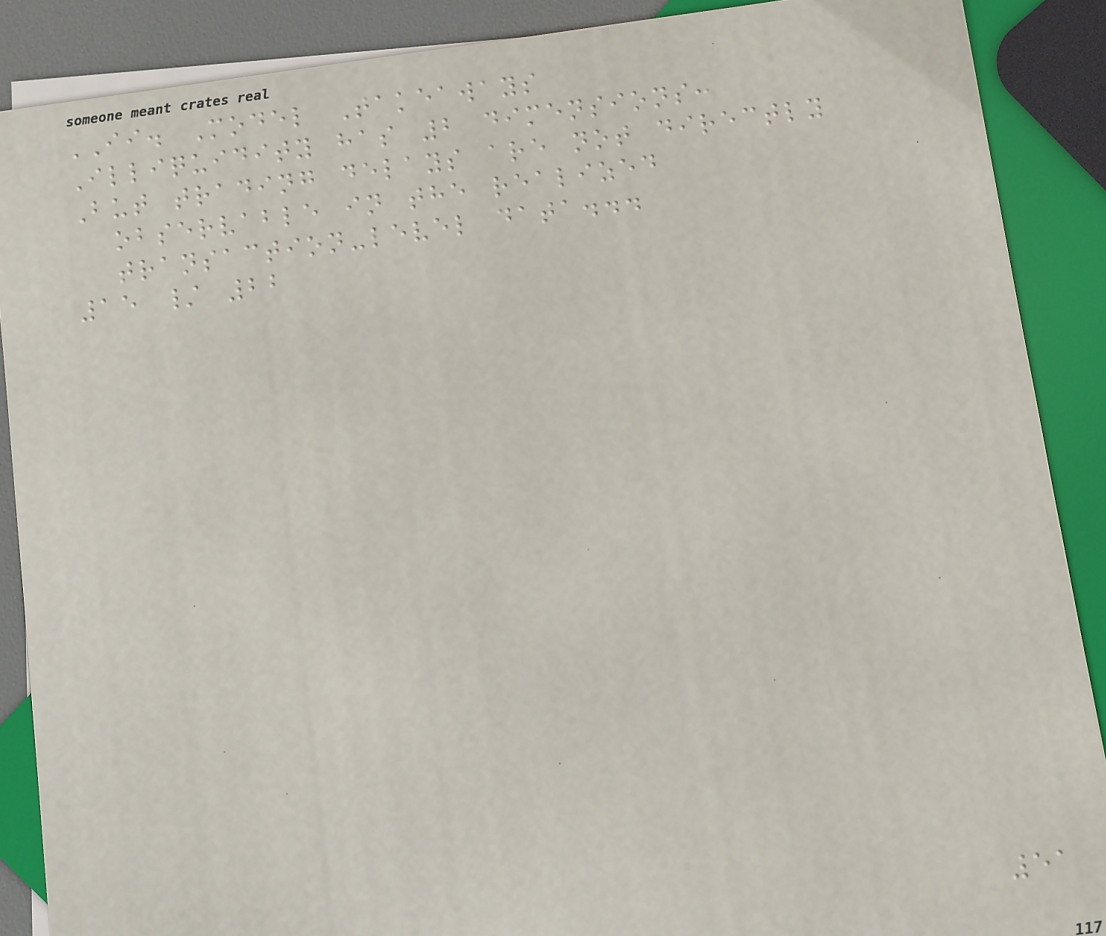II. Model Takeaways
Illiquidity has 2 dimensions:
But trading delays are not directly
observable in the realized
transaction-level data...
15 / 22
51
